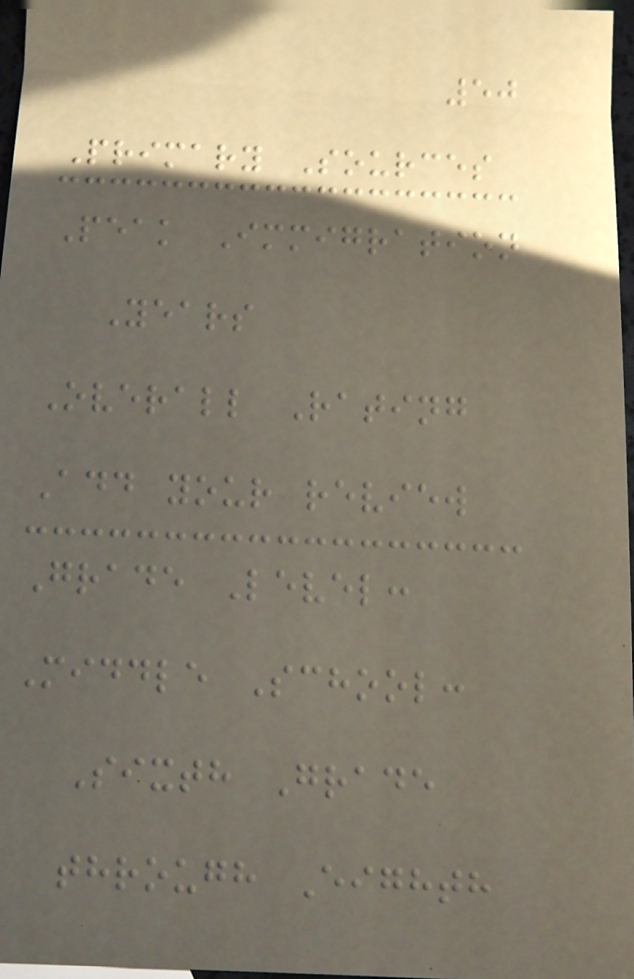50
Primary Sources
Peak Immigration
Years
Overall Rating
Add your review
Grade Level:
Middle School:
Sixth Grade
through Eighth
